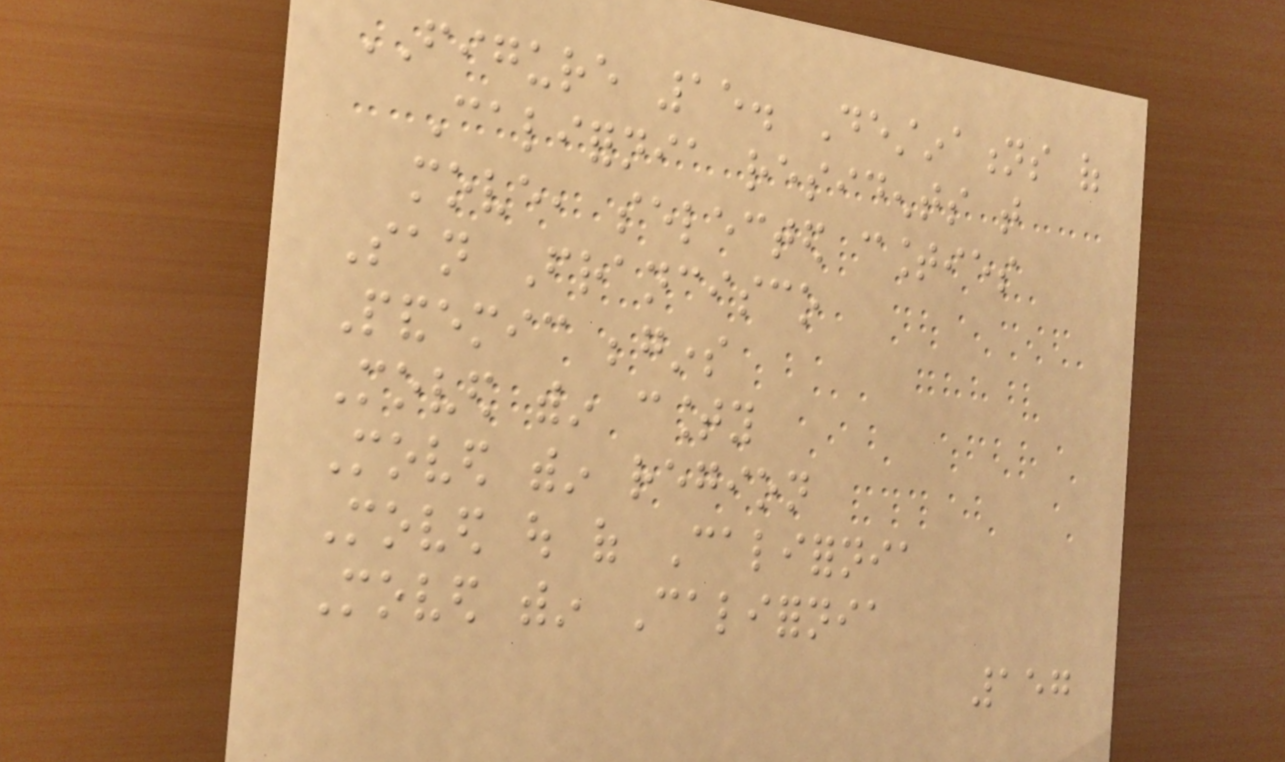FIGURE 15. Destinations of
California residents that
move, selected counties
San Francisco
Pandemic begins
Moved within county
Moved within region
Moved out of California
Moved within California
157
